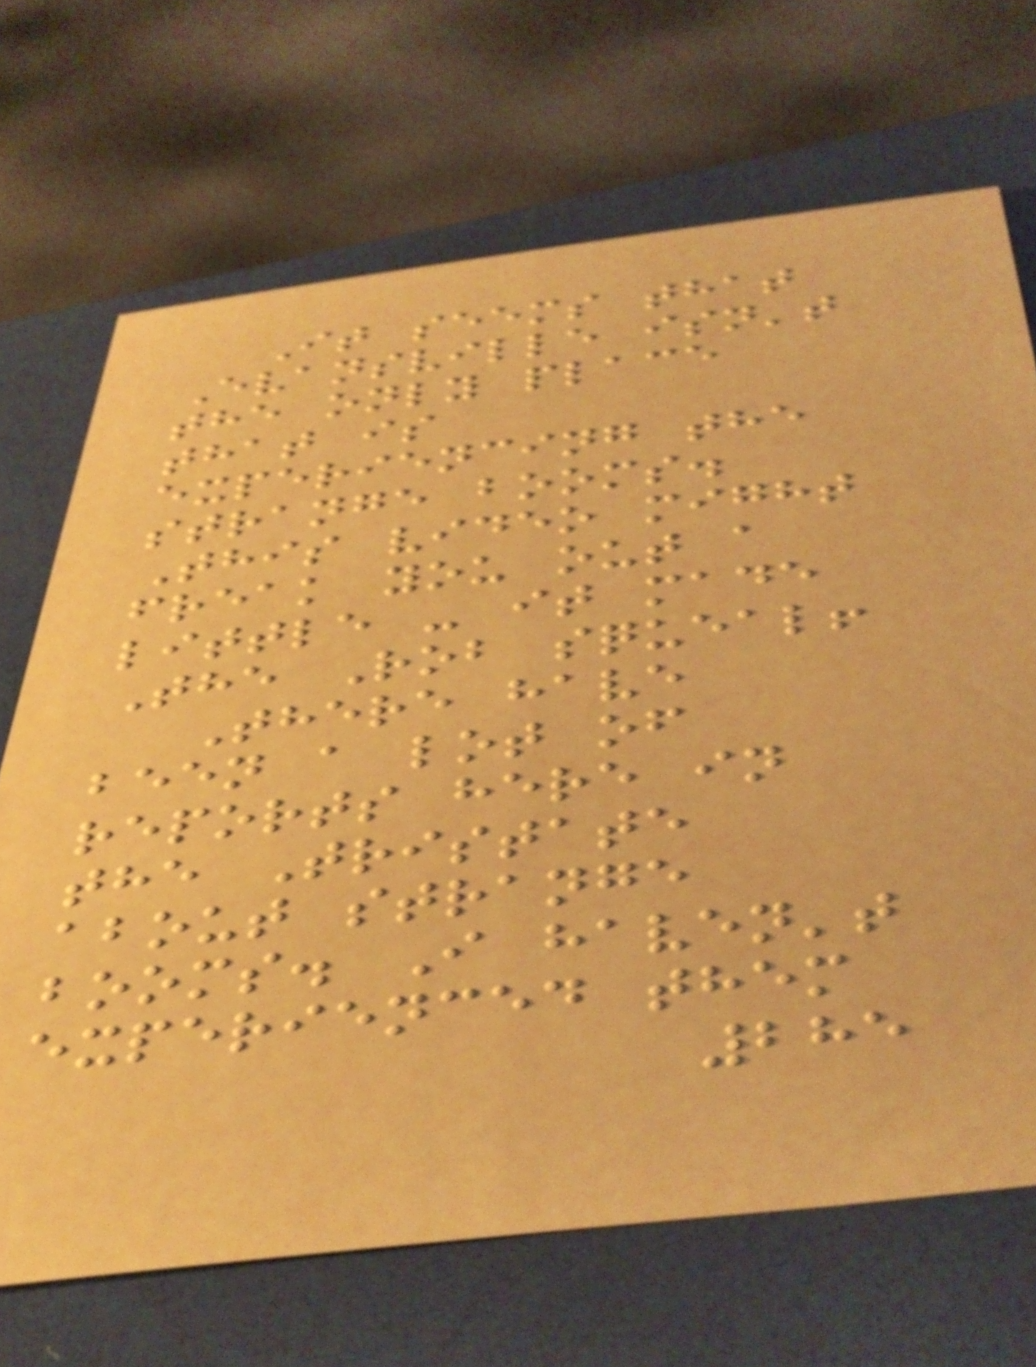It seems that
Evansville isn't
the only place
that is
experiencing the
strange booms.
This video might
freak you out a
little - it made
The Rob squeal!
There have
been a lot of
reports here in
the Tristate
about strange
booms. I haven't
experienced them
285
